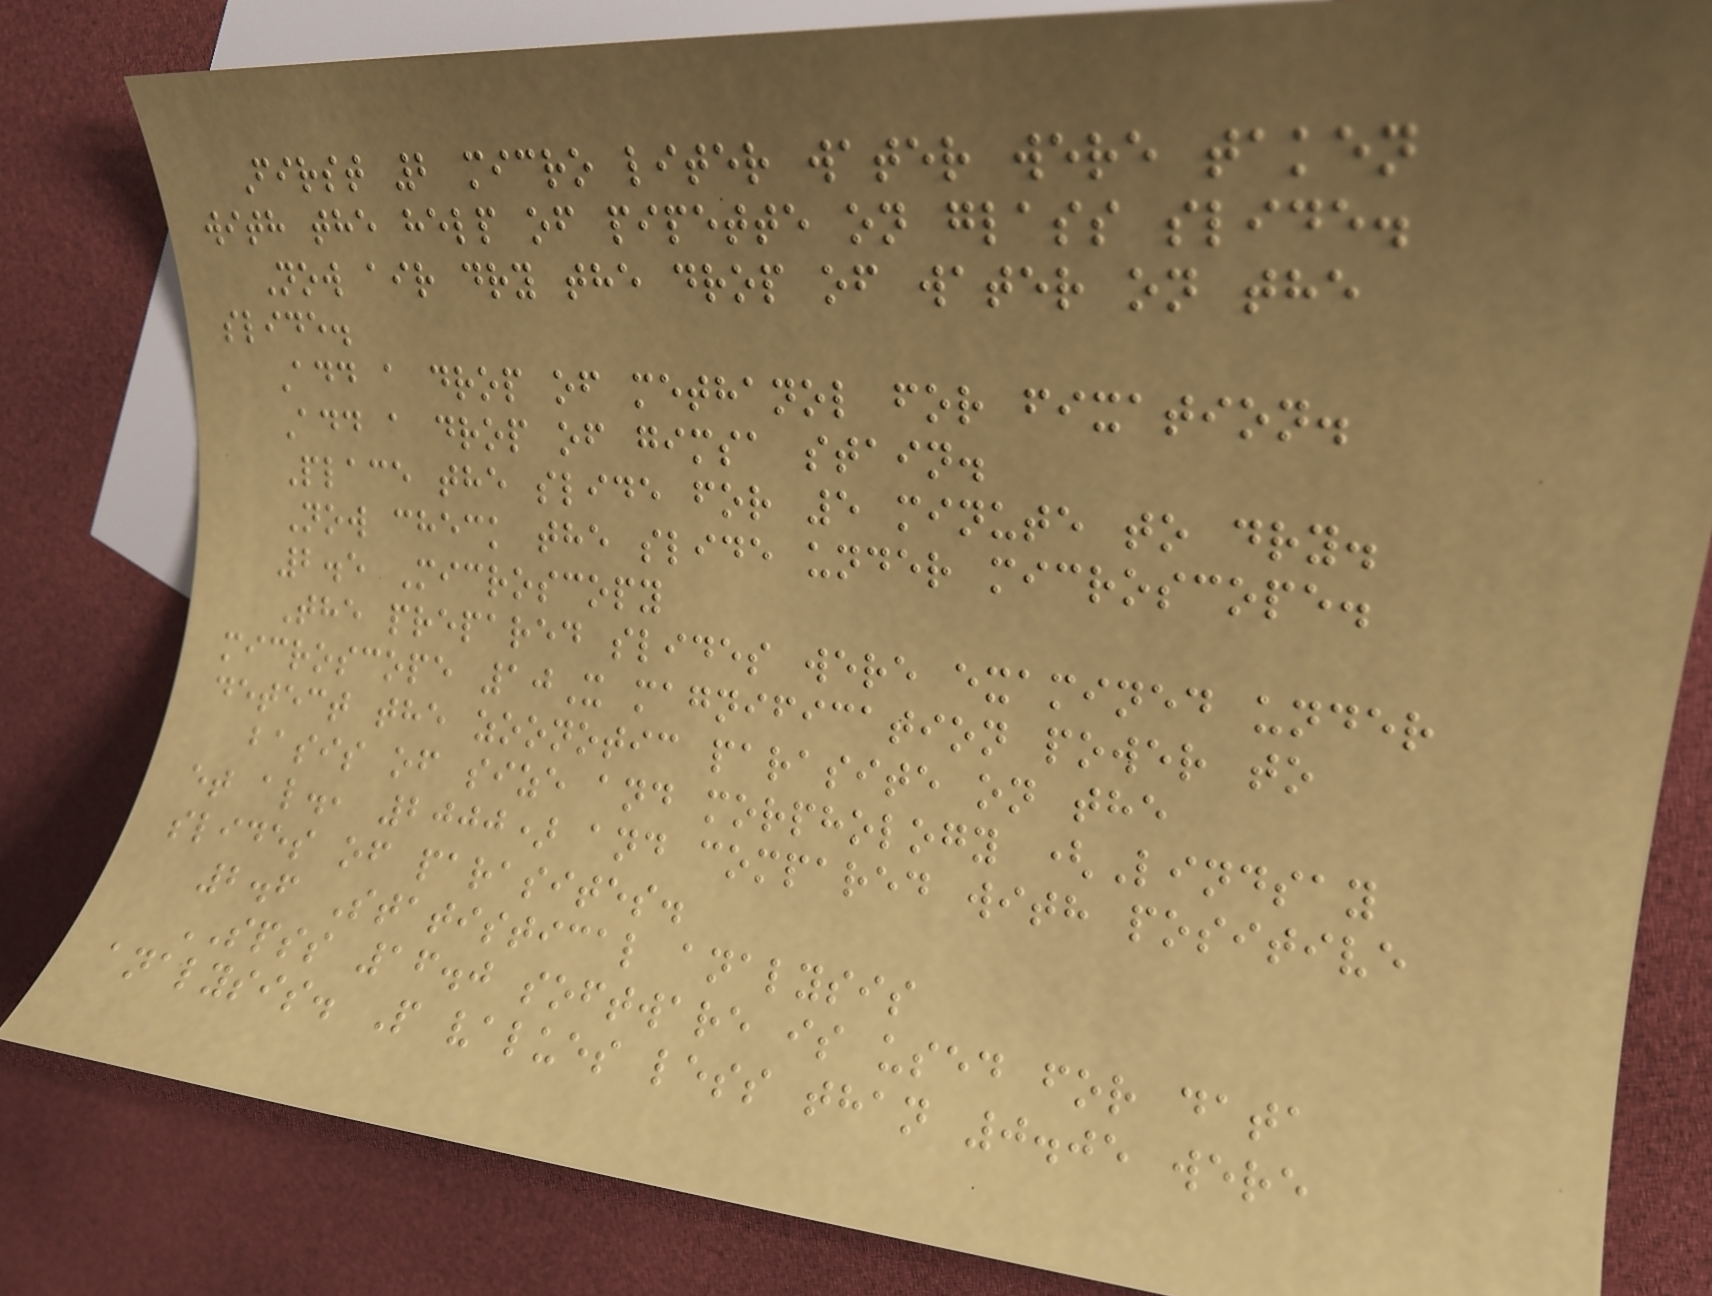First 2 micro liter water were taken
with the help of pipette on glass slide.
Now air dry the drop of water on the
slide.
Add a drop of methanol for fixation.
Add a drop of gimsa stain.
Place the slide for 5 minute to dry.
Now check the slide under microscope.
2.5 Microscopy
The prepared slides were examined under
microscope 10X magnification power to
detect the zoonotic parasite on the
basis of size and morphology (Lindsay
et al., 2000) and compared with positive
slides of parasites.
2.6 Statistical analysis
SPSS 16.0 software is used for data
analysis. P values less than 0.05 were
